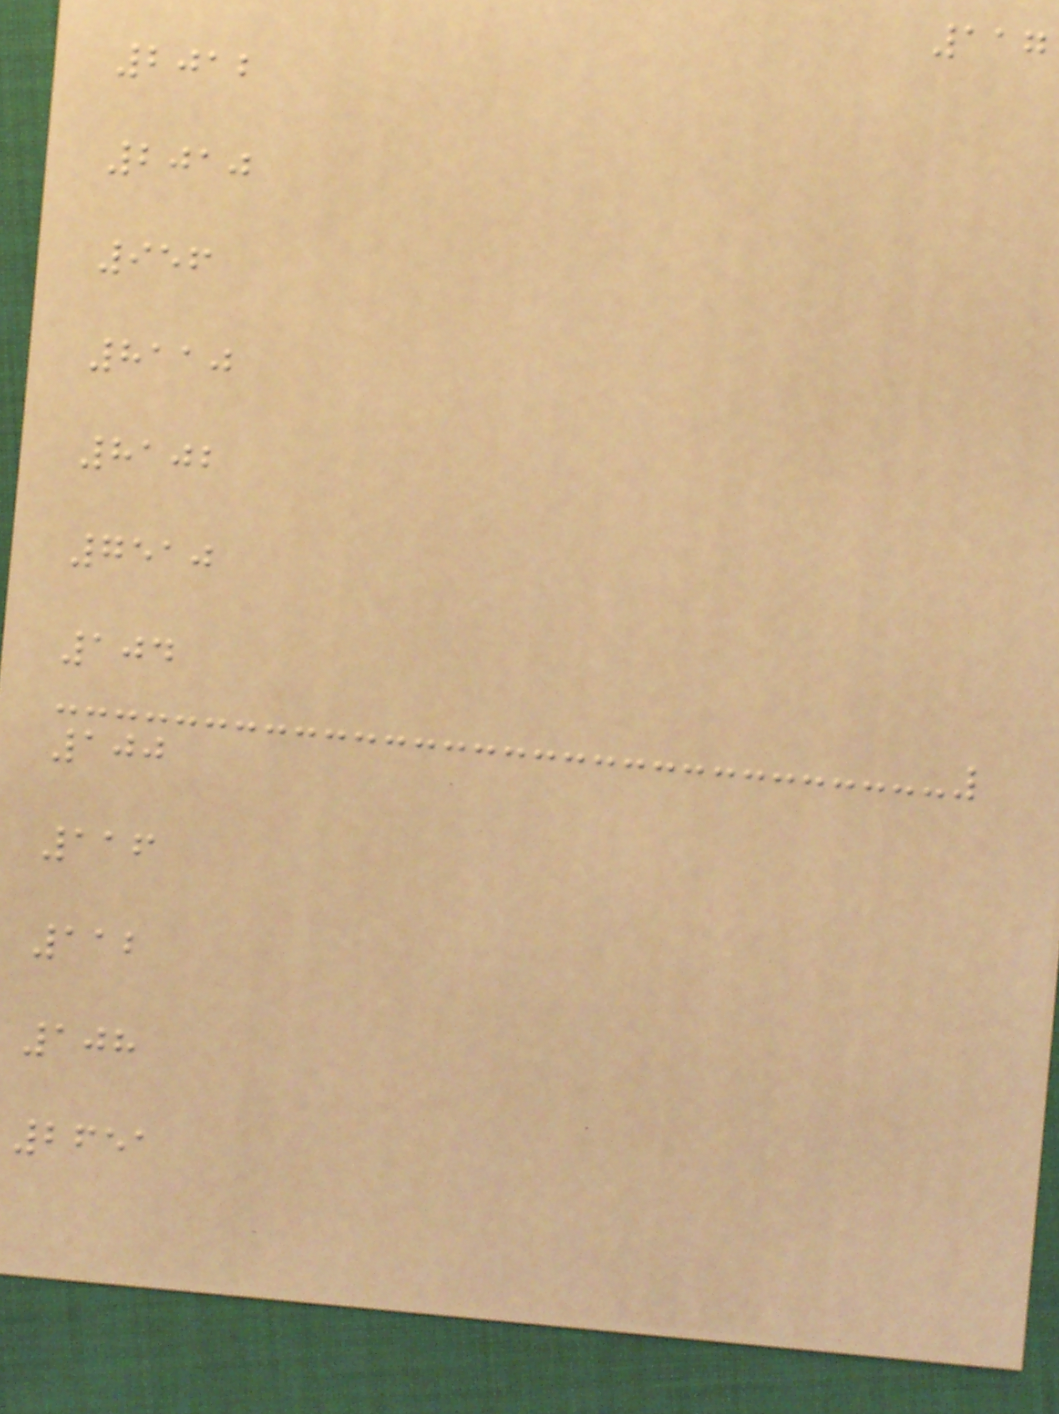117
2012
2010
956
8110
8102
7510
104
100
116
112
108
2651
